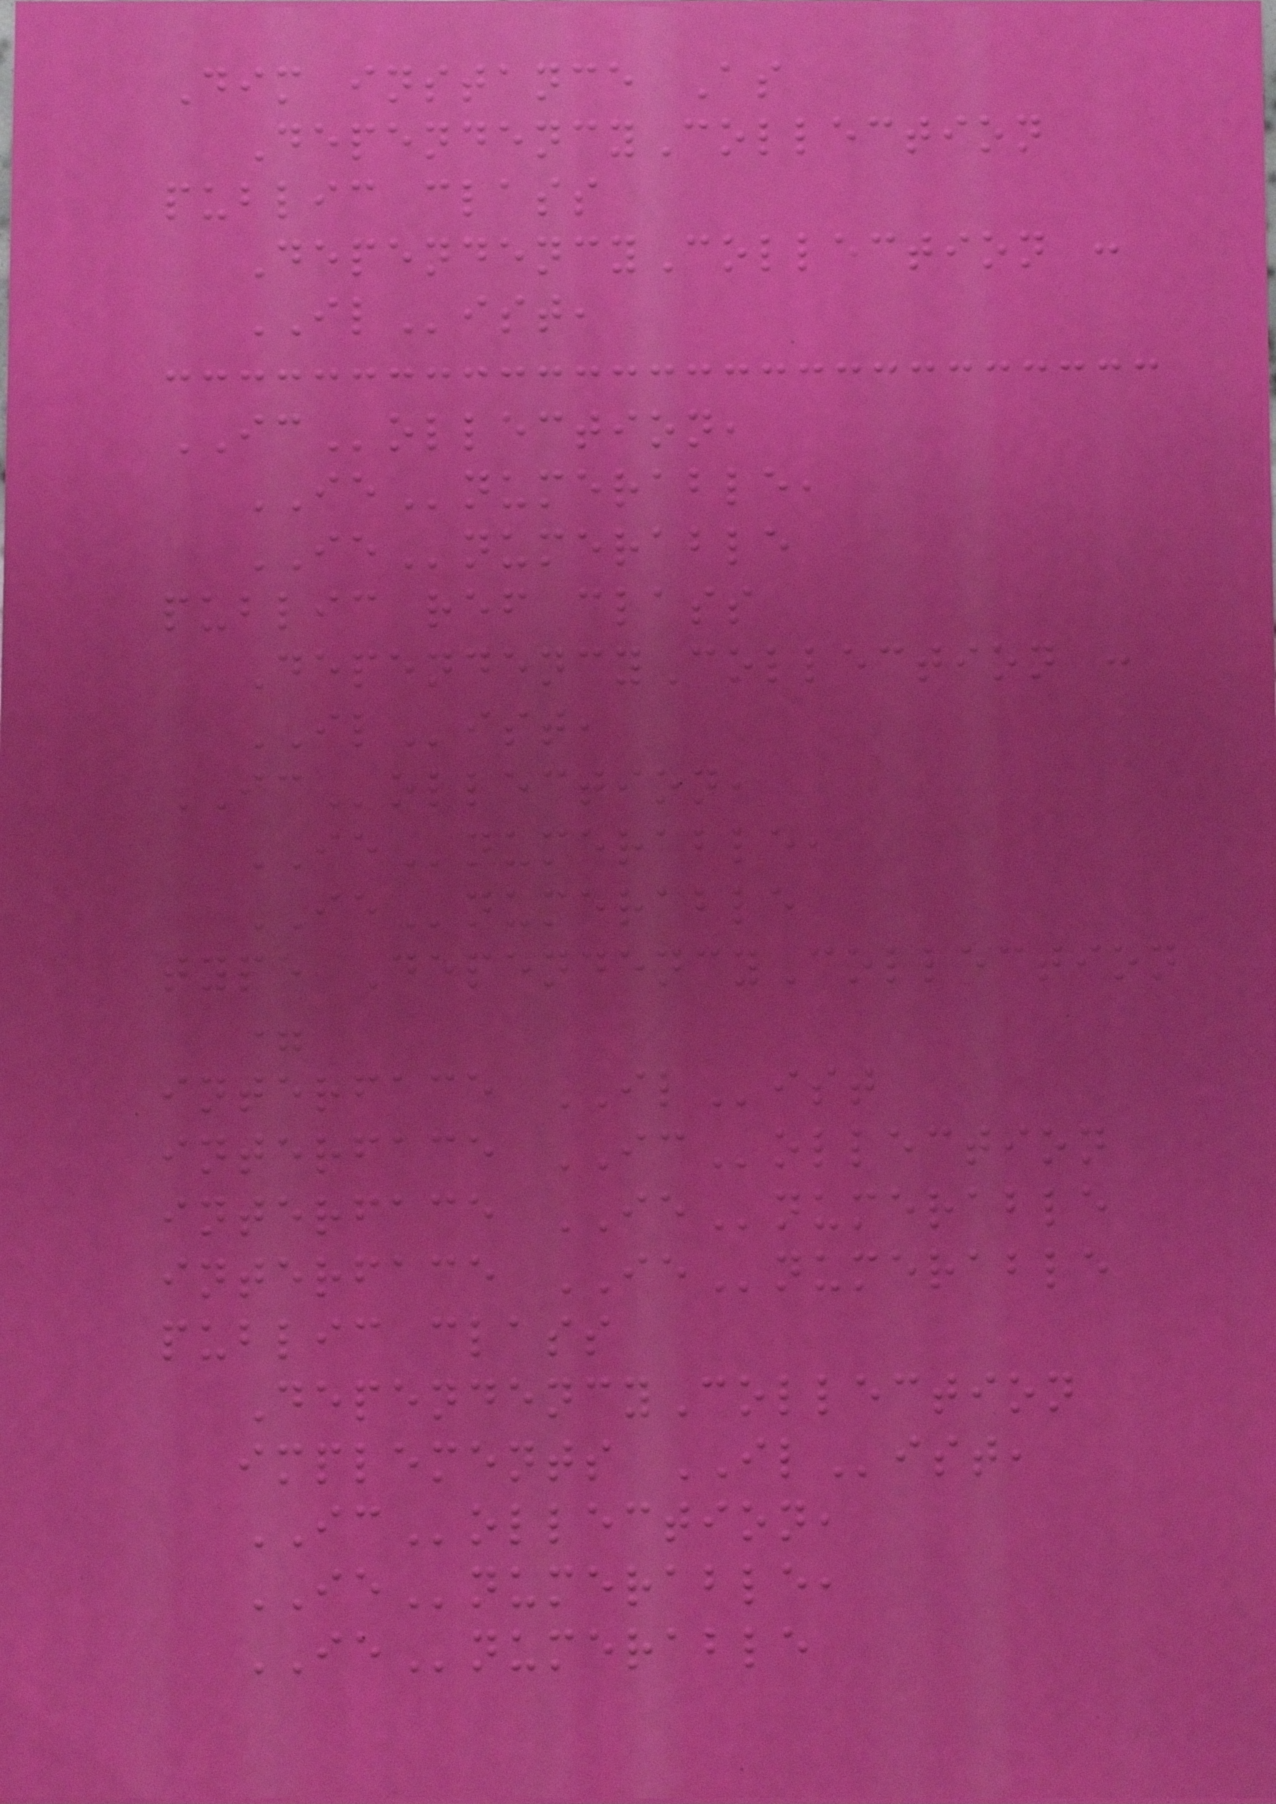Dim instance As
DependencyCollection
public class
DependencyCollection :
IList,
ICollection,
IEnumerable,
IEnumerable
public ref class
DependencyCollection :
IList,
ICollection,
IEnumerable,
IEnumerable
type DependencyCollection
=
interface IList
interface ICollection
interface IEnumerable
interface IEnumerable
public class
DependencyCollection
implements IList,
ICollection,
IEnumerable,
IEnumerable
